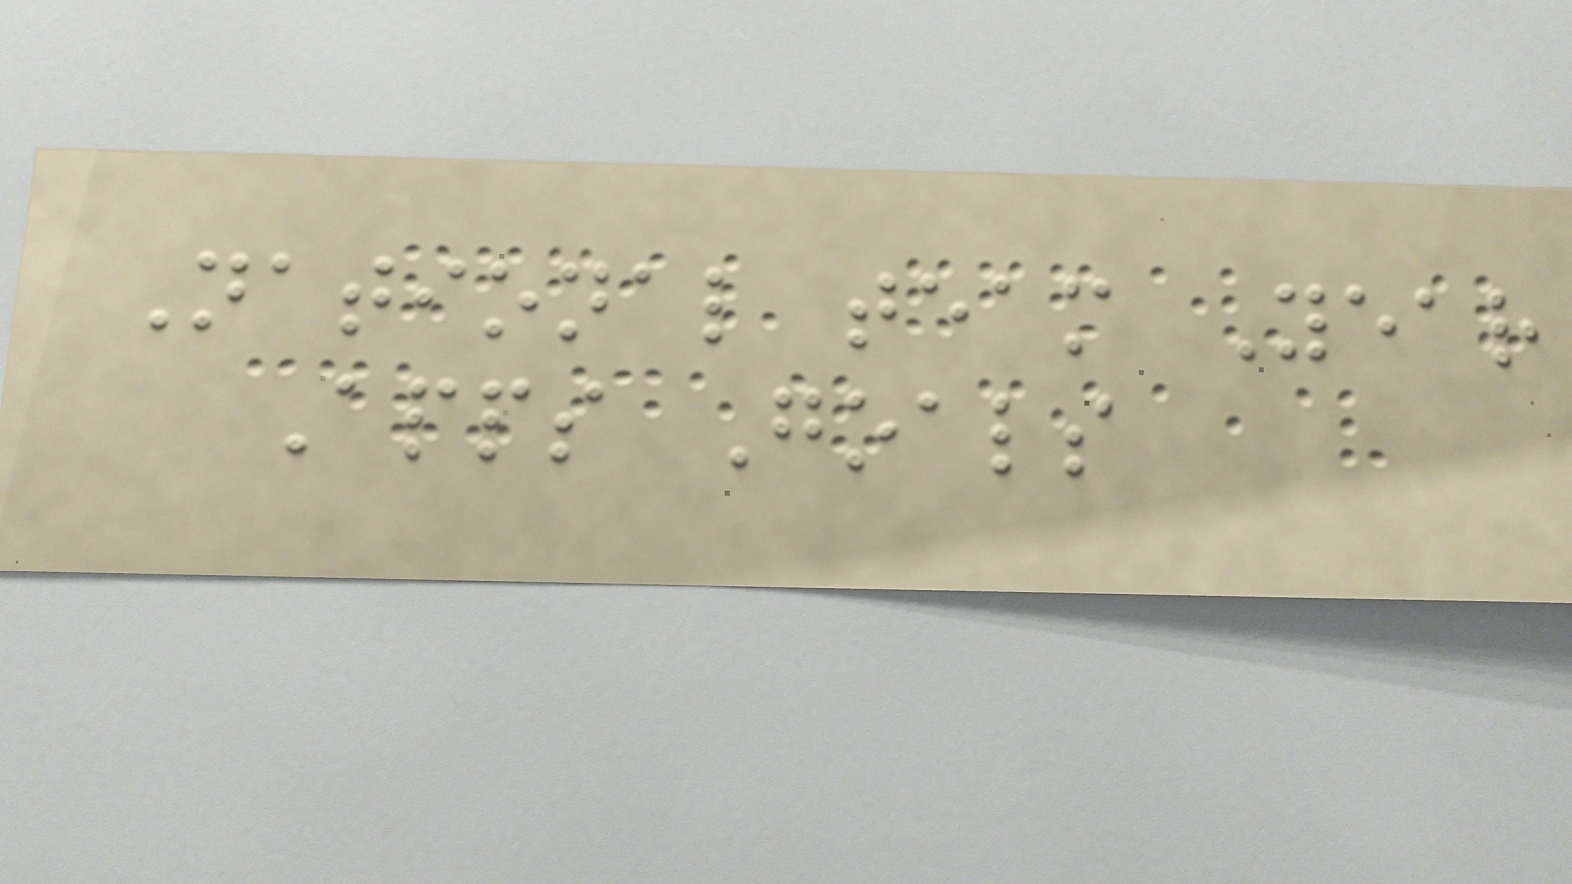National team Year
Apps Goals
